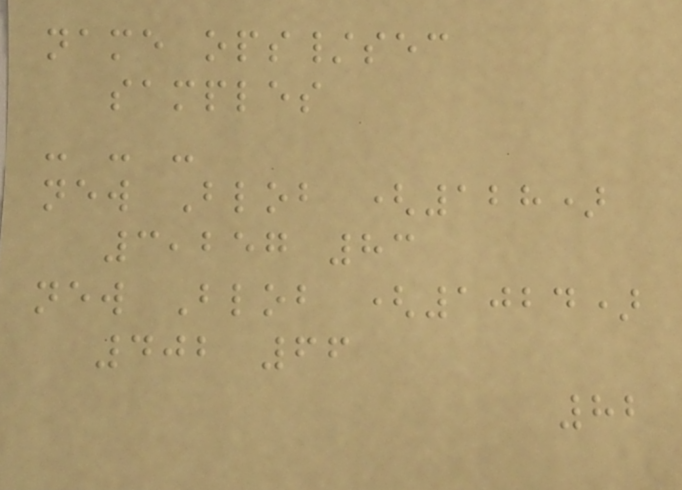name ops/sec
samples
- - -
new Blob (128)
3,257 83
new Blob (1024)
402 66
82
